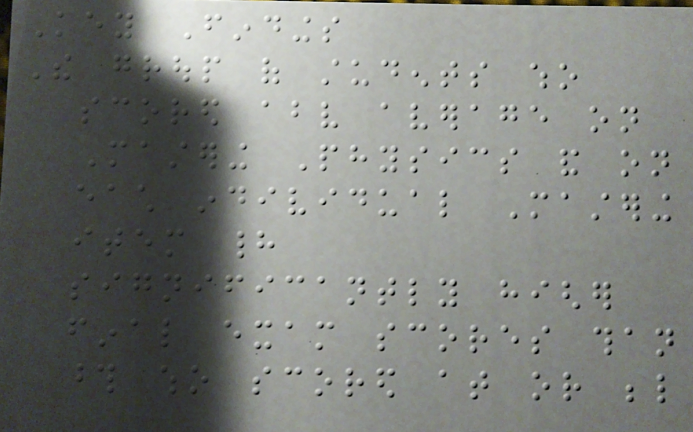Key Findings
The group of students who
scored above average on
Mastering Physics and on
each individual Mastering
item had
significantly higher
final exam scores than
those who scored at or below
